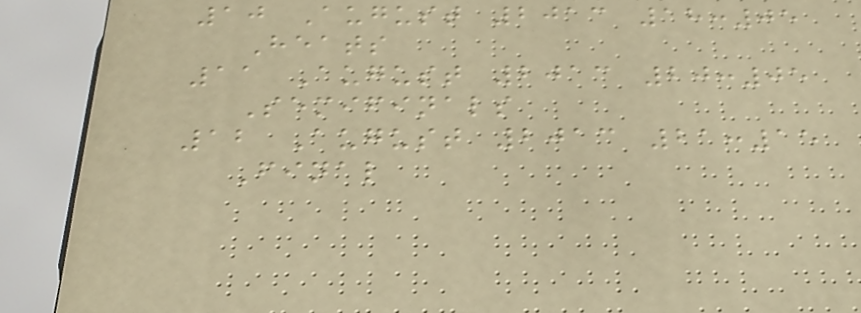10 August 2013 18:05
Heats
11 August 2013 20:05
Semifinals
12 August 2013 21:15
Final
